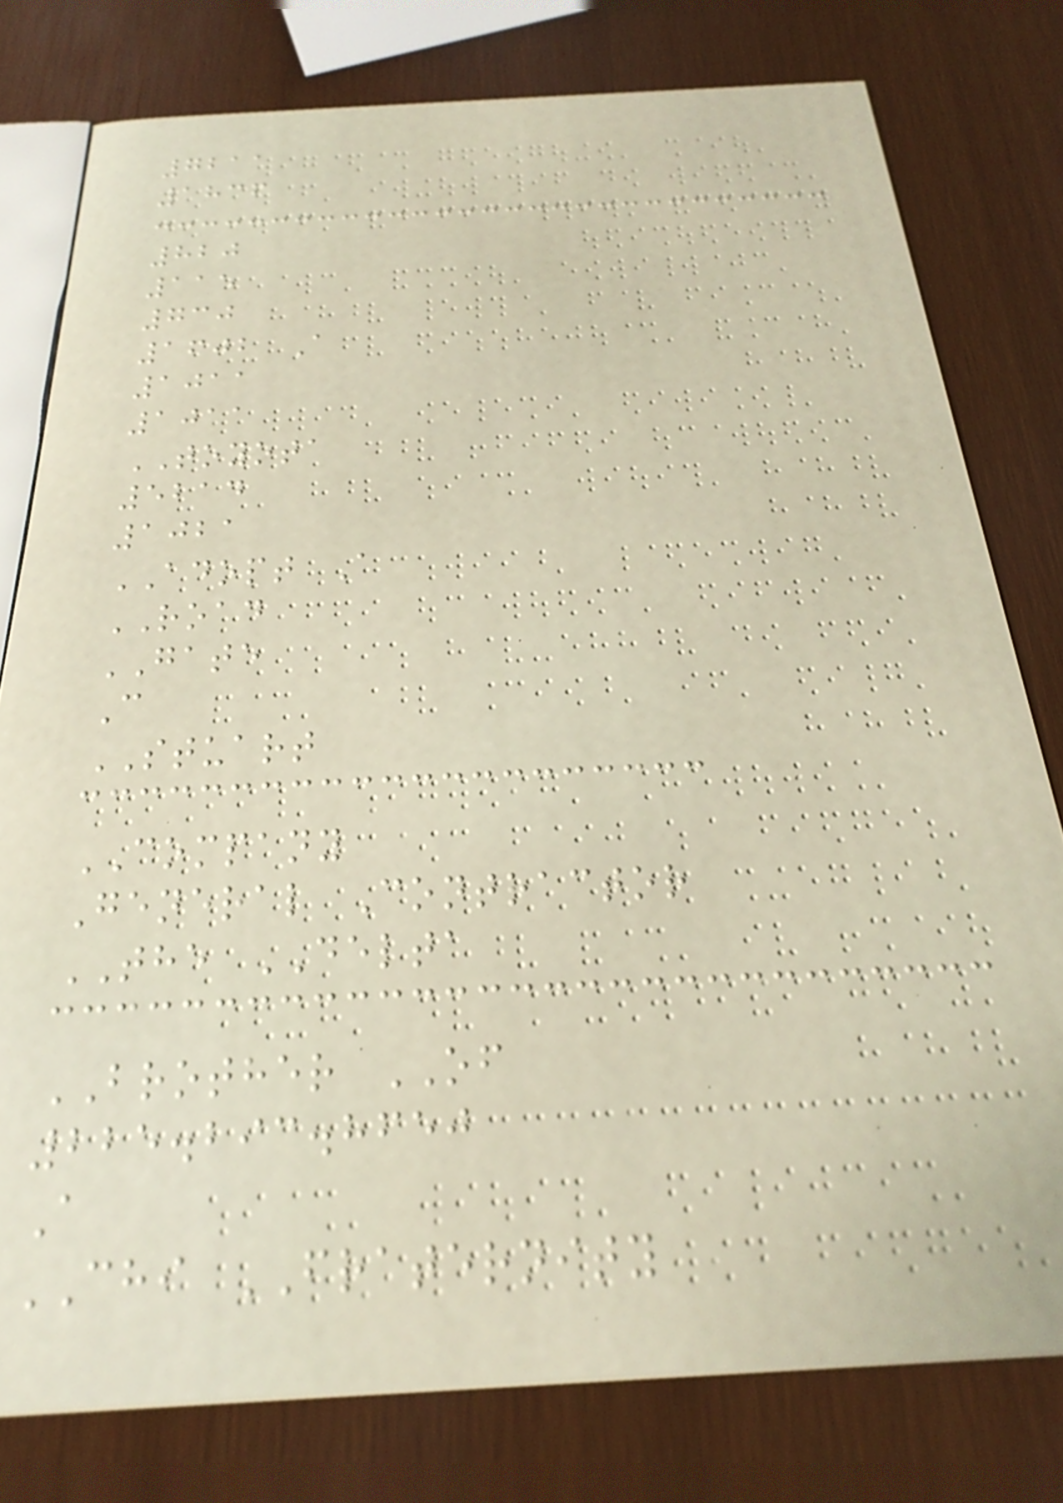7211
1836
820
115
730
1602 A
1011
1011
TOYOTA
5214
1021
ADOPT A
ROAD
GATE
C
STUART
COMPANY
General Contractor
THE DELTA
BROTHER OF
225.293.8650
A
CHI FRATERNITY
